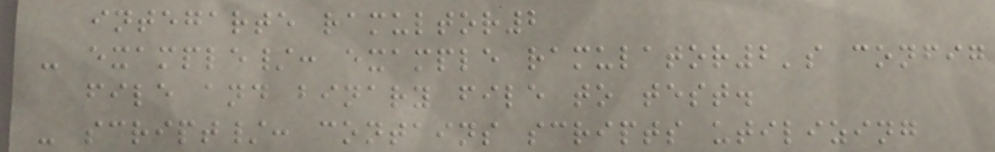integarte ramultor2
- example/: example ramulator2's config
file and binary file to test.
- script/: contains scripts utilizing
